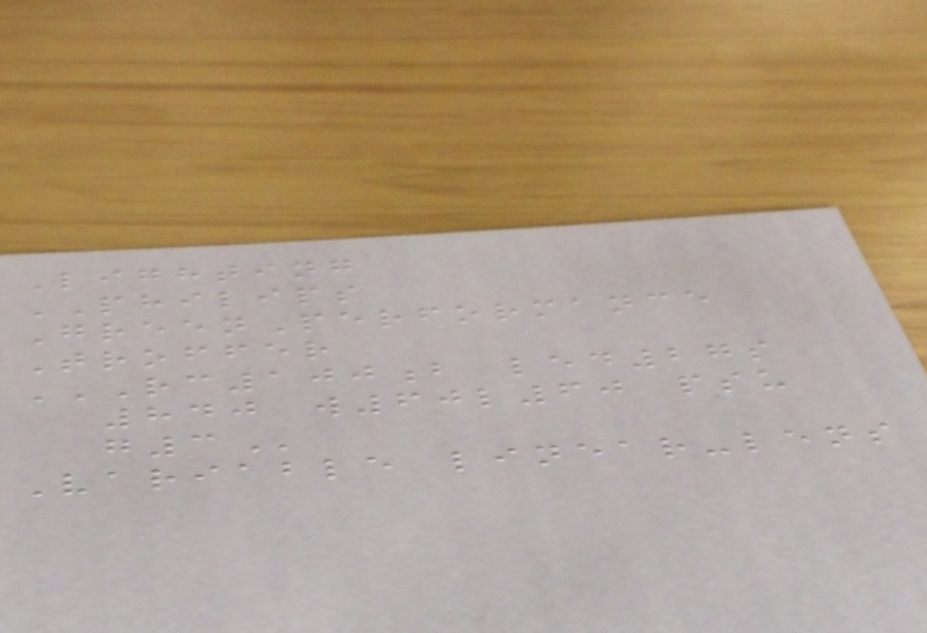Lighting
PHILIPS
GreenPerformance
Troffer
RC100B LED27S
840 W60L60 PSU
G3
Variable linear-lens
